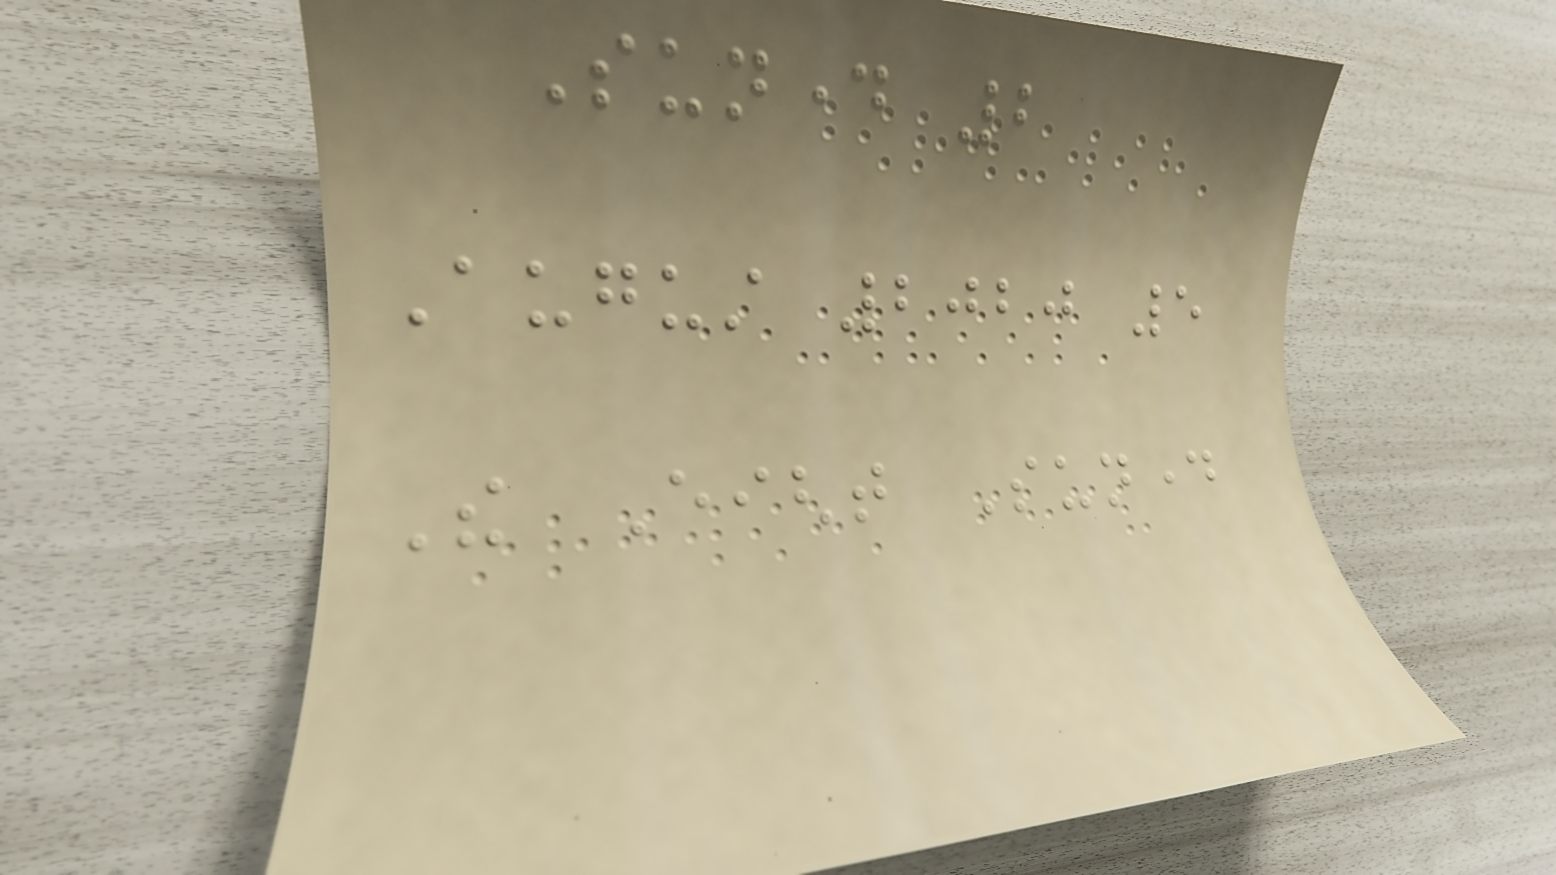Sunday 2
August 2020 5
The Eight Sunday
